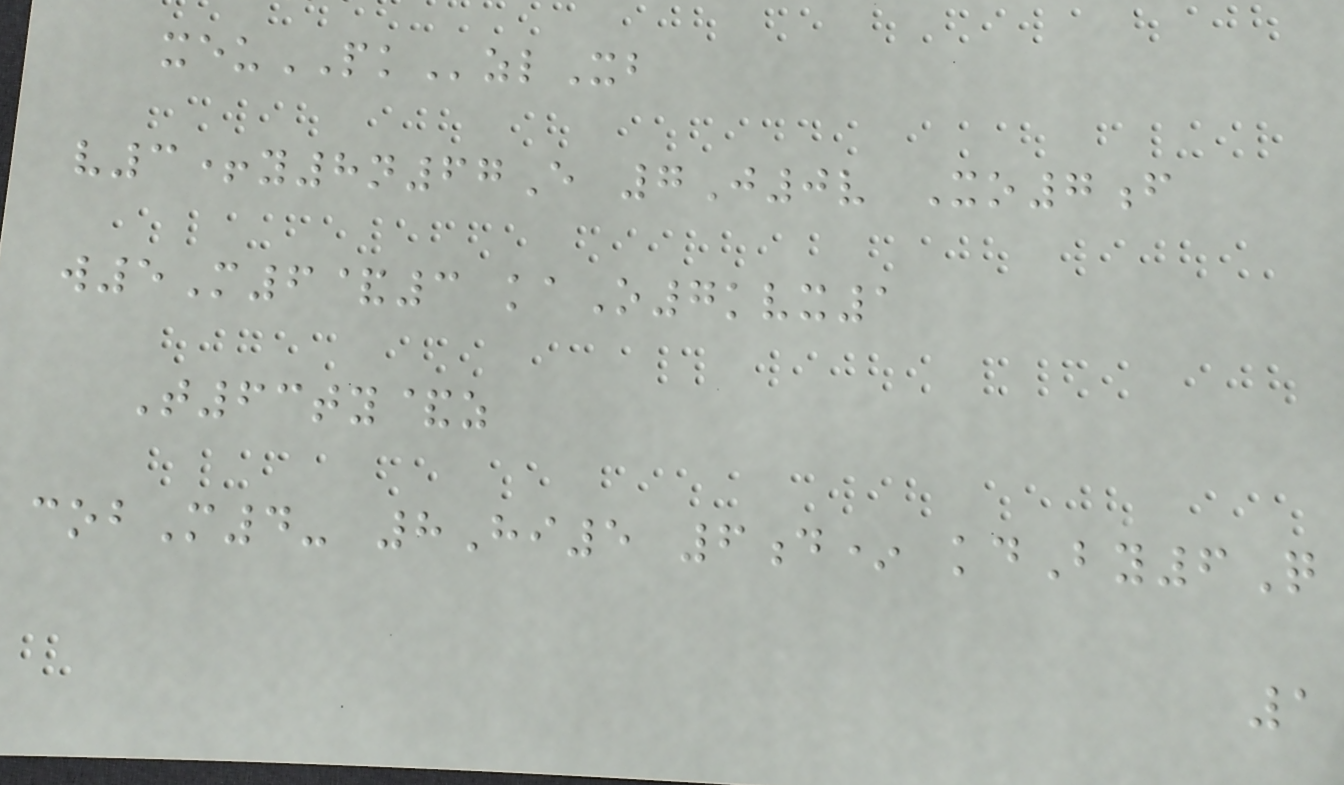xeuPKzlXb
v3+y8n67E 7J0v Xo7f
w5M6&3 kaO7kvx1
T63ty&z
cobM4- 8Hi5 6d* kdBy6Q
1
